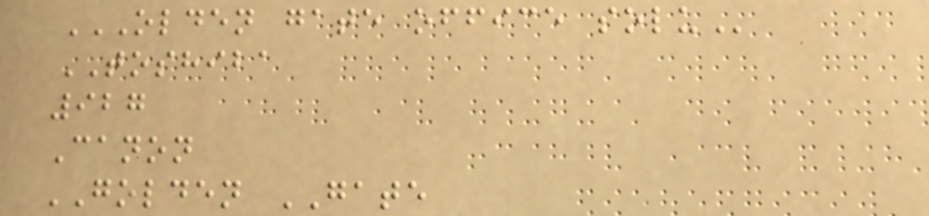OLDEN GATE OFFICE SOLU
TOSHIBA
927
Canon
GOLDEN GATE
